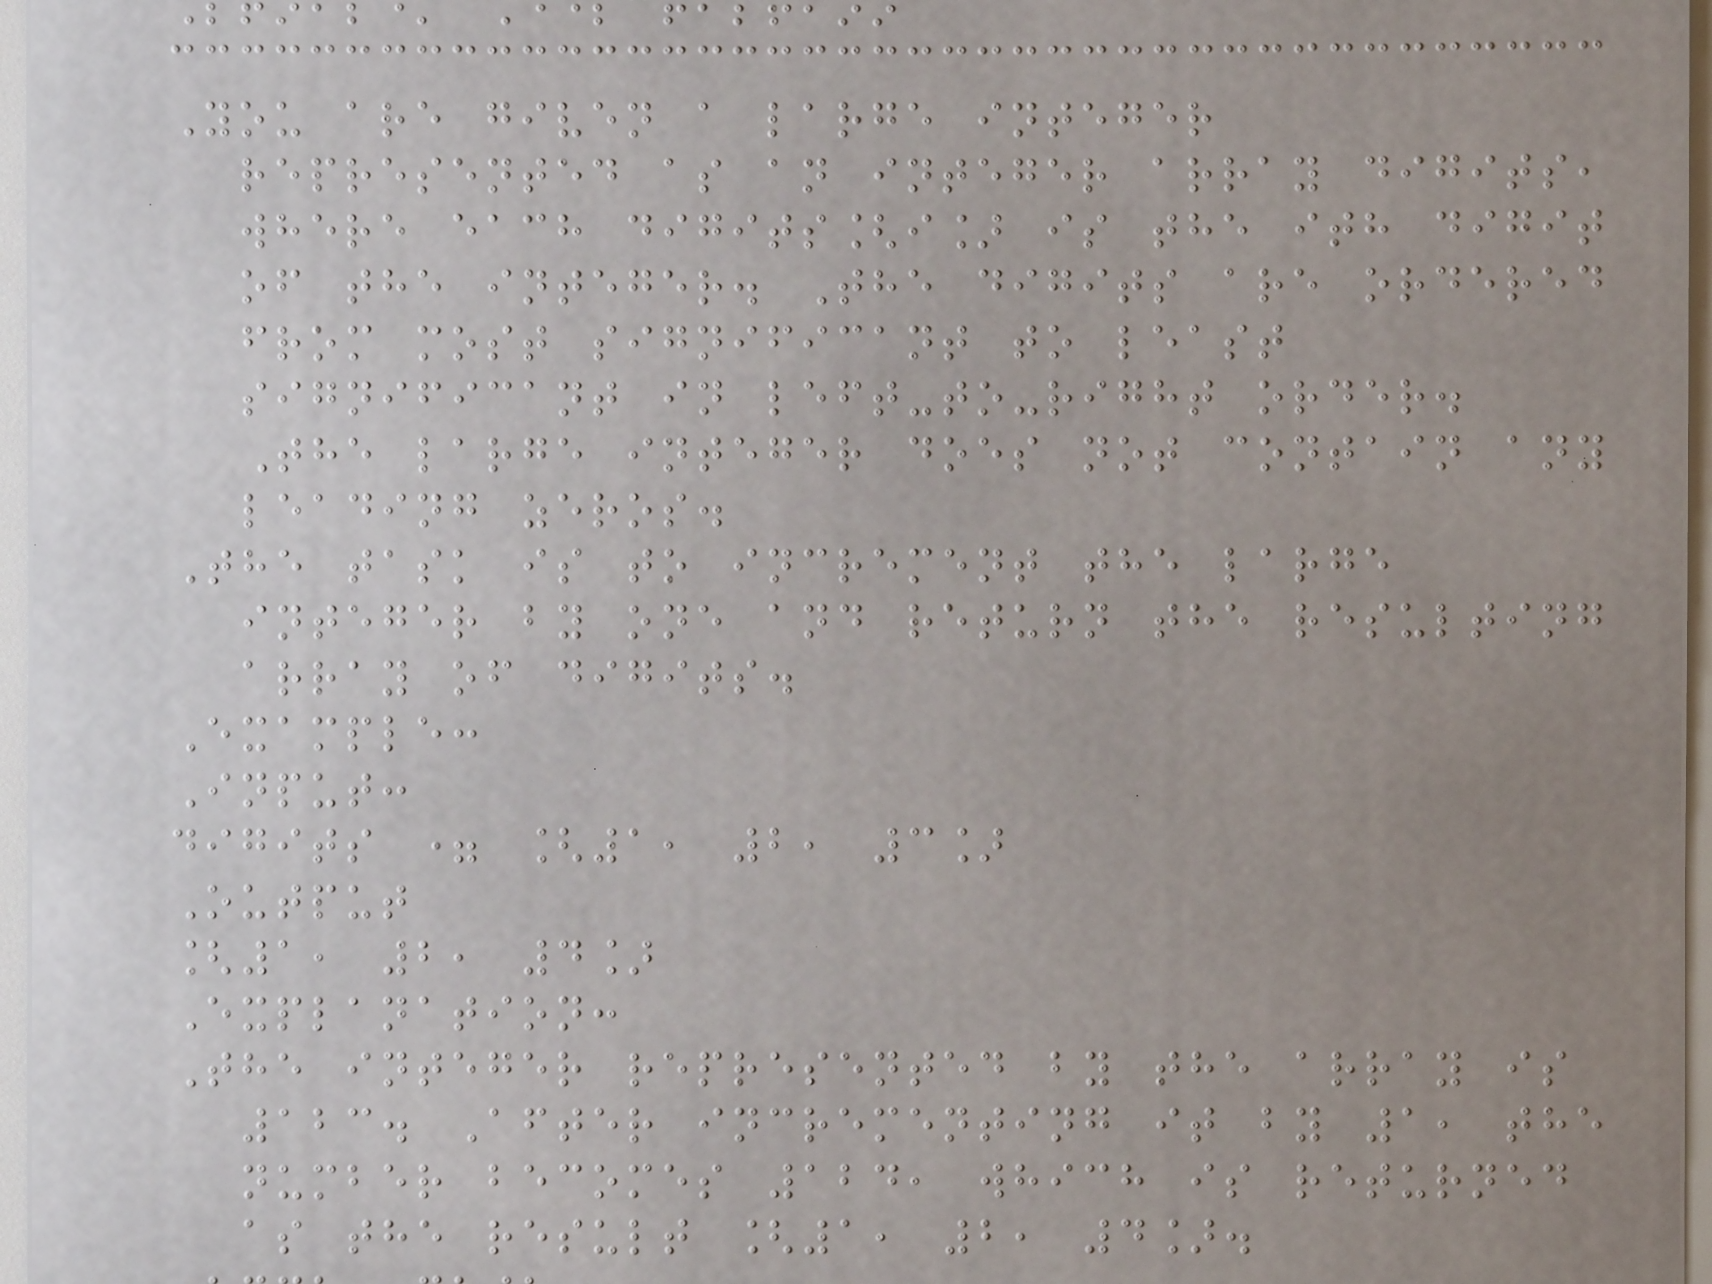You are given a large integer
represented as an integer array digits,
where each digits[i] is the ith digit
of the integer. The digits are ordered
from most significant to least
significant in left-to-right order.
The large integer does not contain any
leading zeros.
The task is to increment the large
integer by one and return the resulting
array of digits.
Example:
Input:
digits = [1, 2, 3]
Output
[1, 2, 4]
Explanation:
The integer represented by the array is
123. After incrementing it by 1, the
number becomes 124, which is returned
as the result [1, 2, 4].
